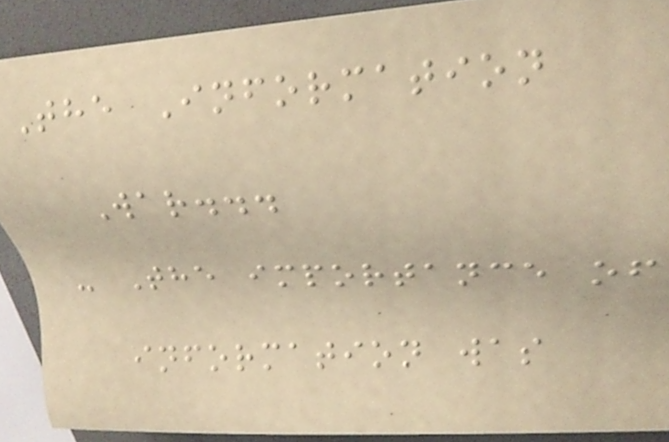The Information
War...
- The importance of
information was
